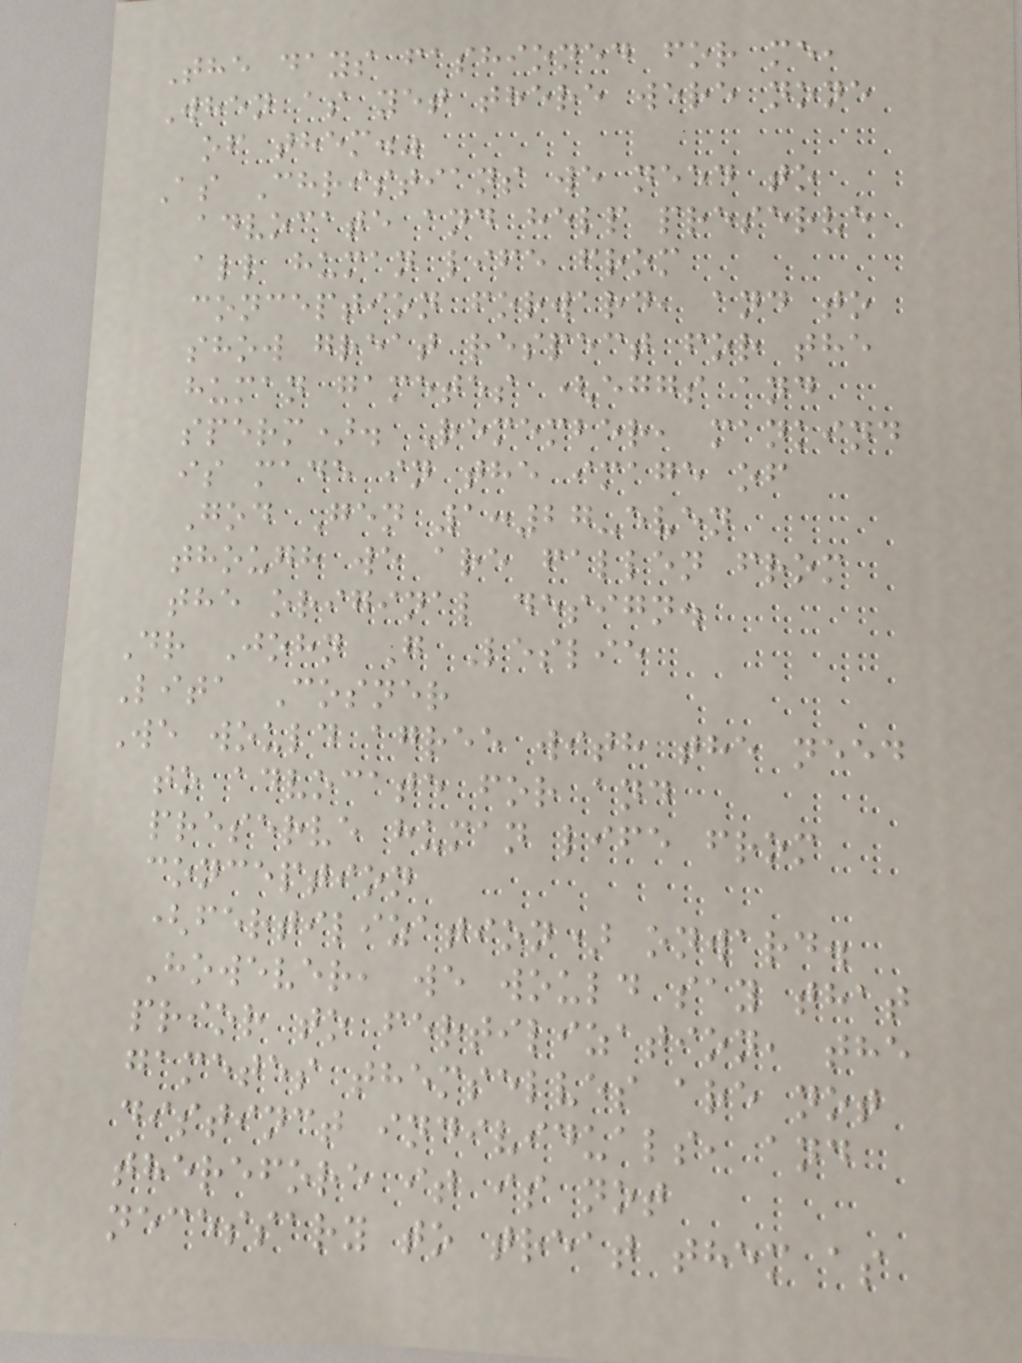The days fashioned for me,
When as yet there were none
of them."
As Christians we need to
advocate and help preserve
all human life from
conception forward, and to
show great respect for the
human gametes (eggs and
sperm). Remember, mankind
is made in the image of
God Gen 1:27-even
though we are fallen from
the original design.
Dr John G Leslie
Lita Cosner
We would agree with the need
to advocate for and
preserve human life from
conception
(fertilization) onward.
However, we would say that
prior to fertilization, the
gametes themselves are not
distinct individuals, and
therefore it is not
necessary to treat them as
